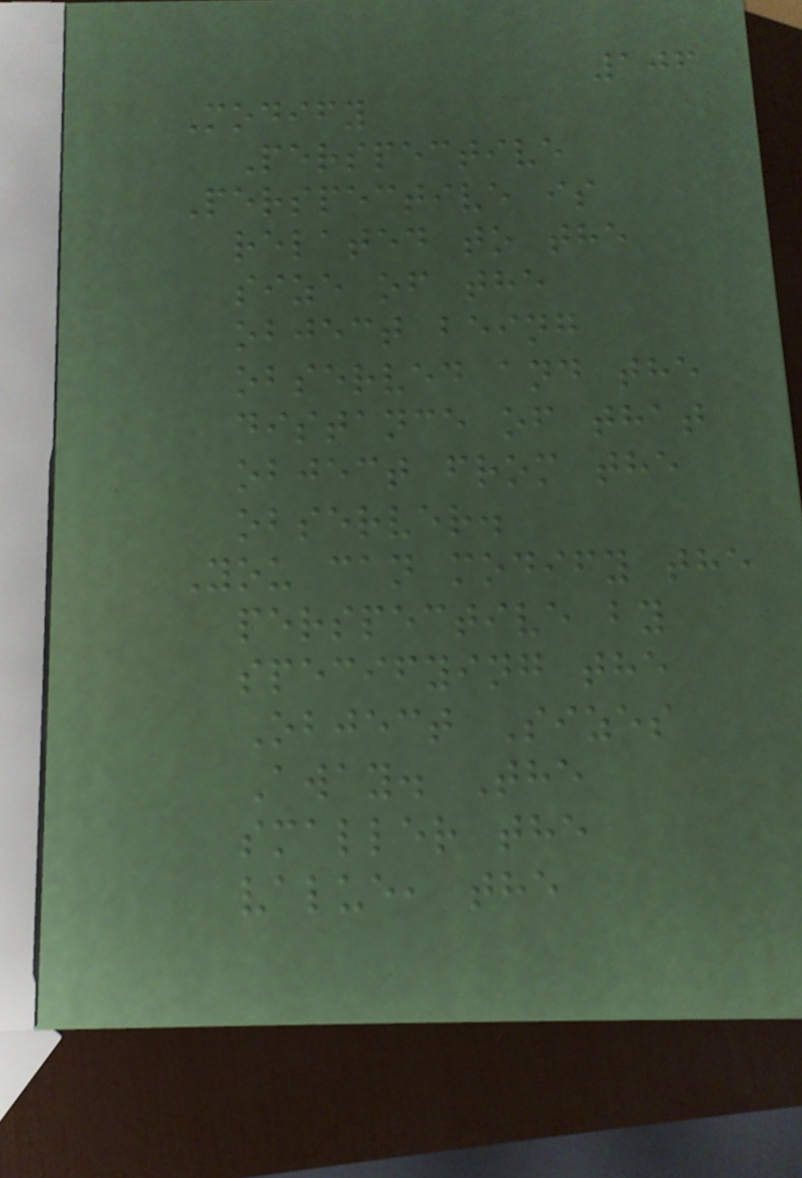106
Modify
Perspective
Perspective is
related to the
size of the
object being
observed and the
distance of that
object from the
observer.
You can modify the
perspective by
specifying the
Object Sizes
Away. The
smaller the
value, the
